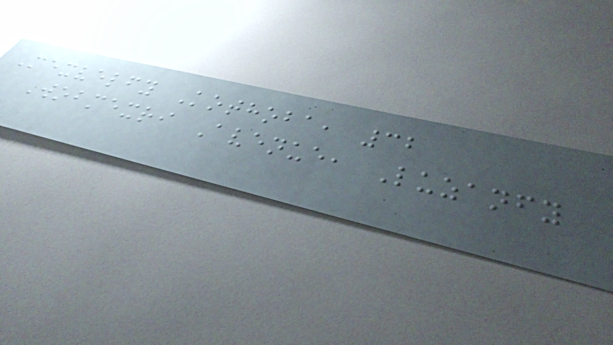Mexvelfy Kothoba, 32
Wobmexri Avenue, Luzanfy
